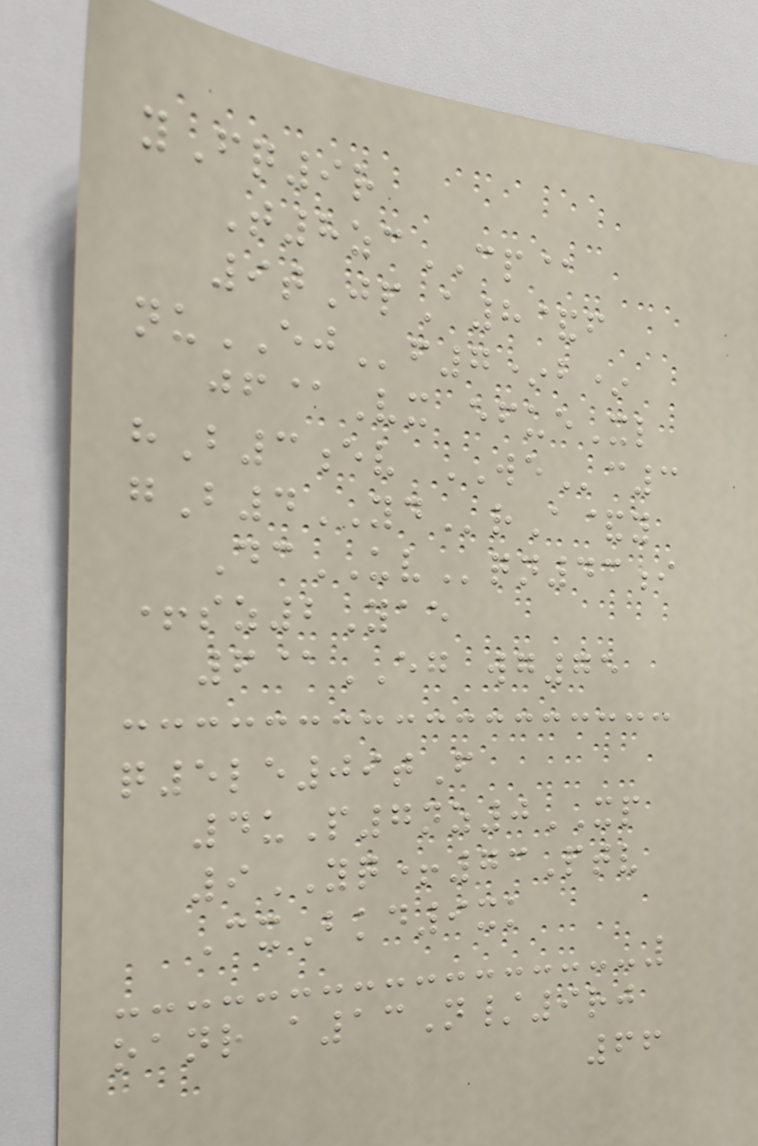yFq9r
T8zcCP@
9tJpA8&f
nuEJf7*b*
jf@Vx efueXl
hB3ev WEc3
gB4YDrA&y
DcUVqn43i
+sz2Yae
6@EG wg75
q5le09tF
4uP7nz0XP
9YQ+73Ptv
CxBkd9xk
oanr a13N/9rj
66
